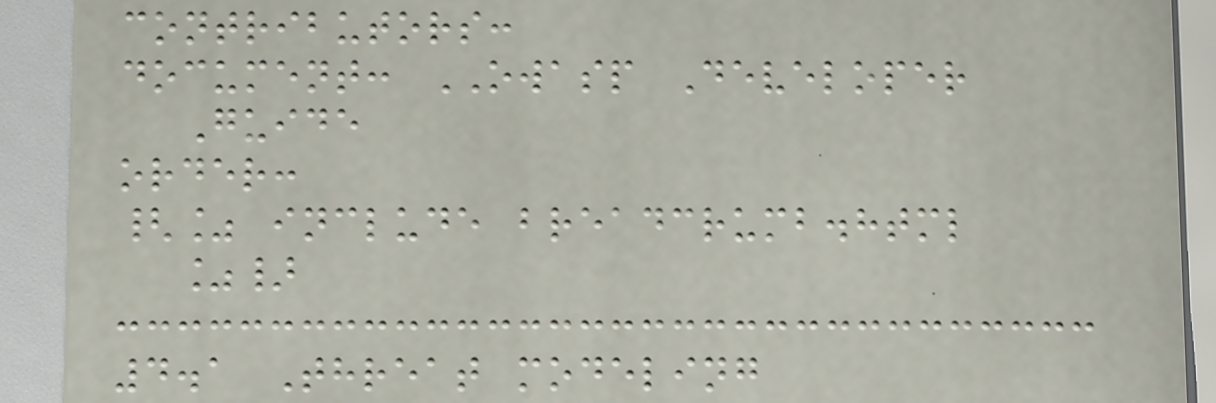contributors:
document: OWASP Developer
Guide
order:
{% include breadcrumb.html
%}
4.1 Threat modeling
